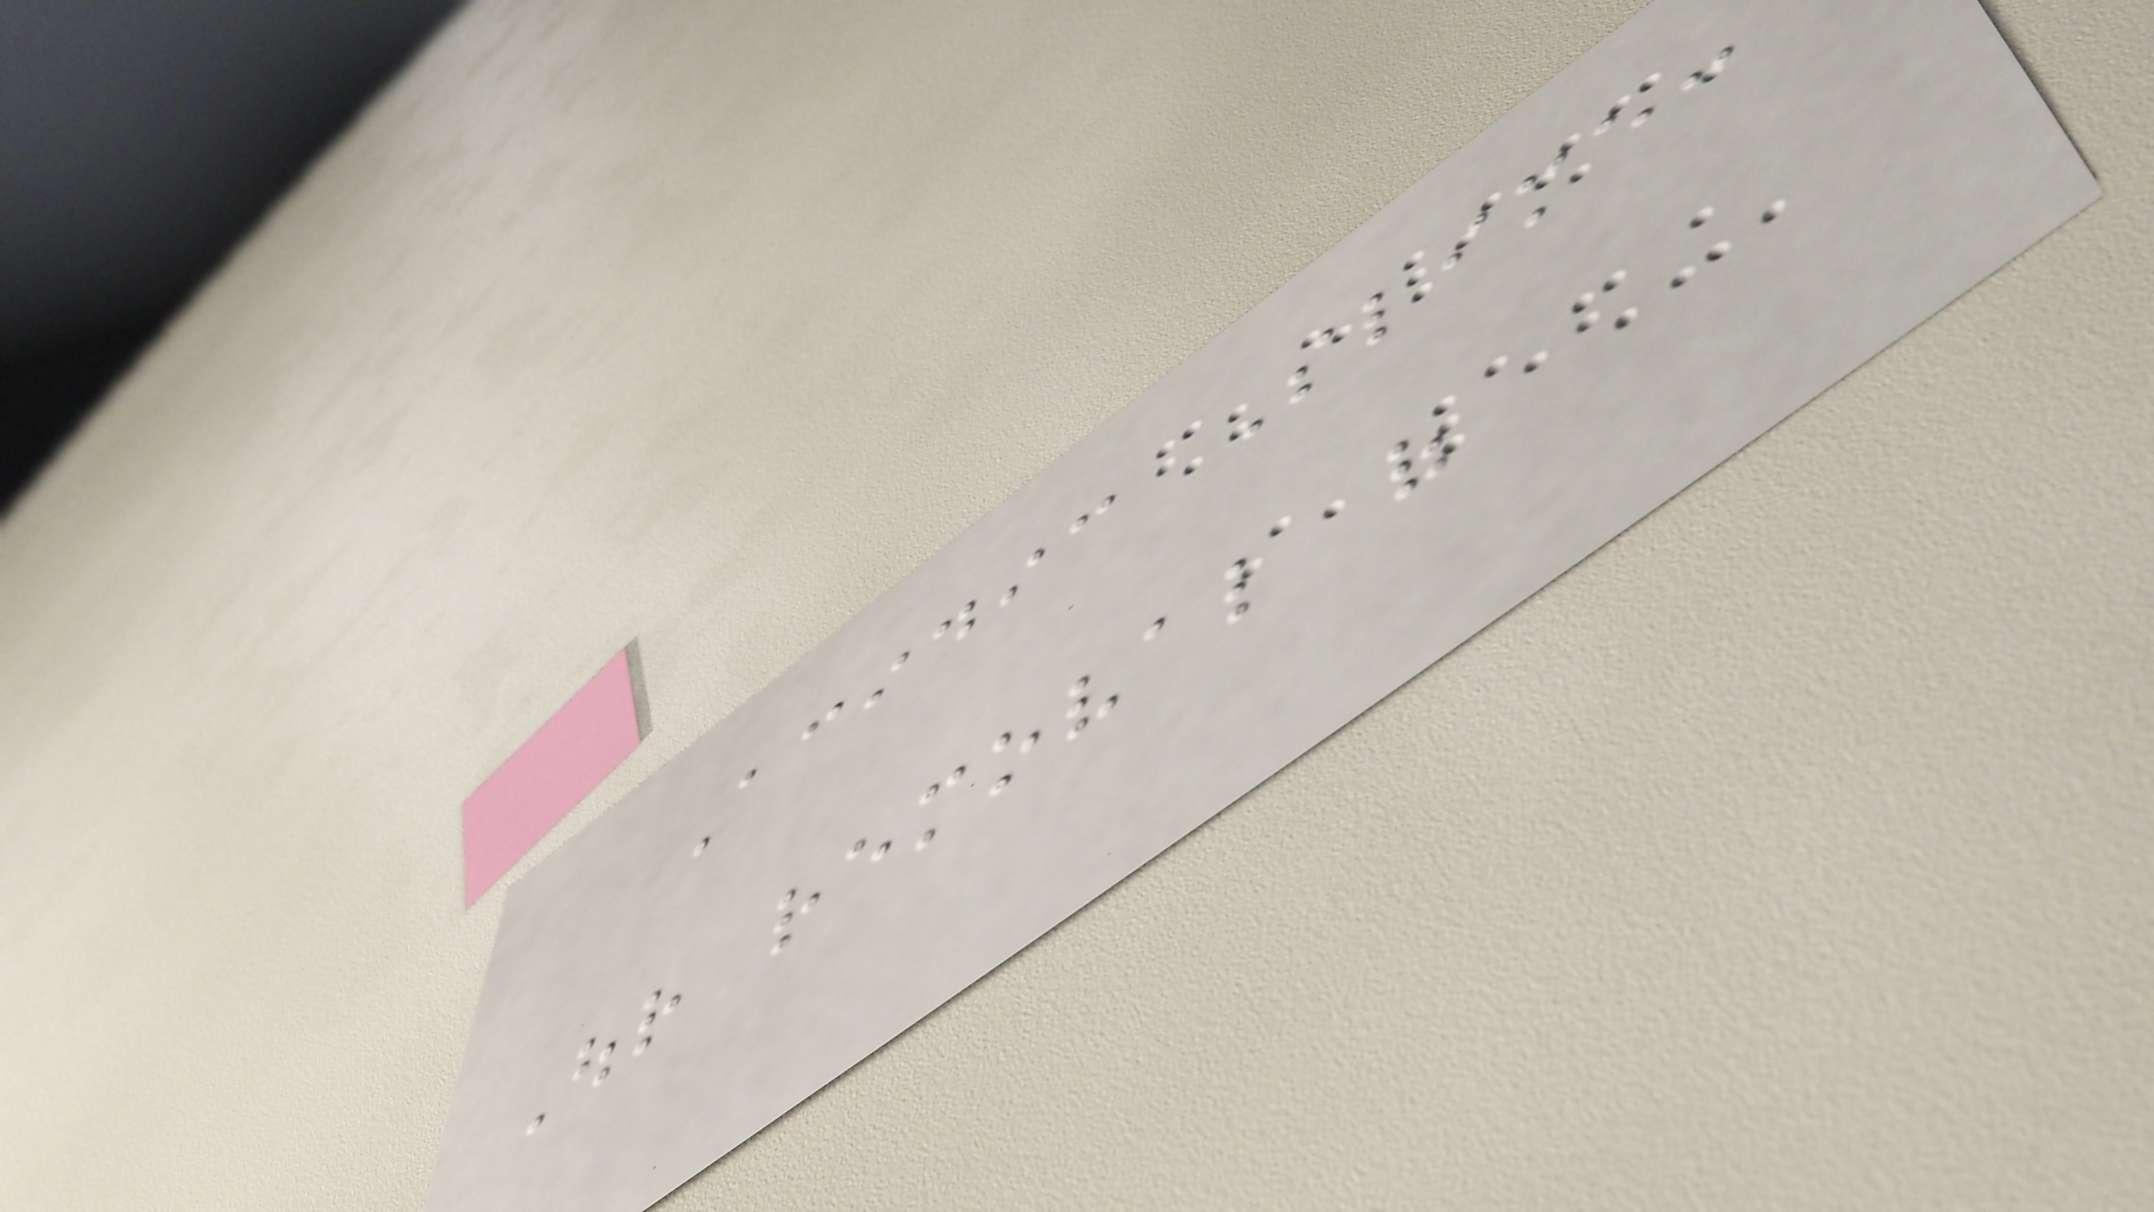Acidic Slime:
Our removal of
